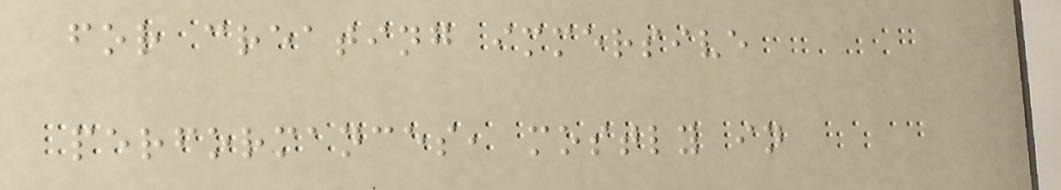for creating immersive
performances, mostly in
